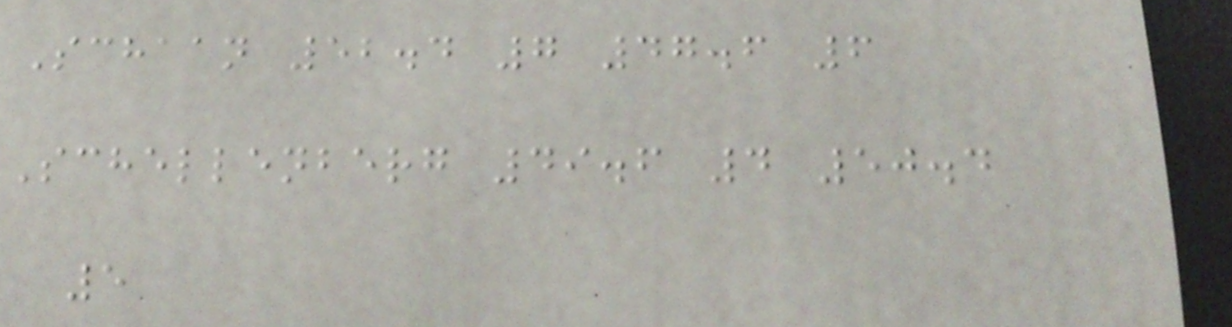Schaan 52.4 7 47.6 6
Schellenberg 49.6 4 50.4
5
